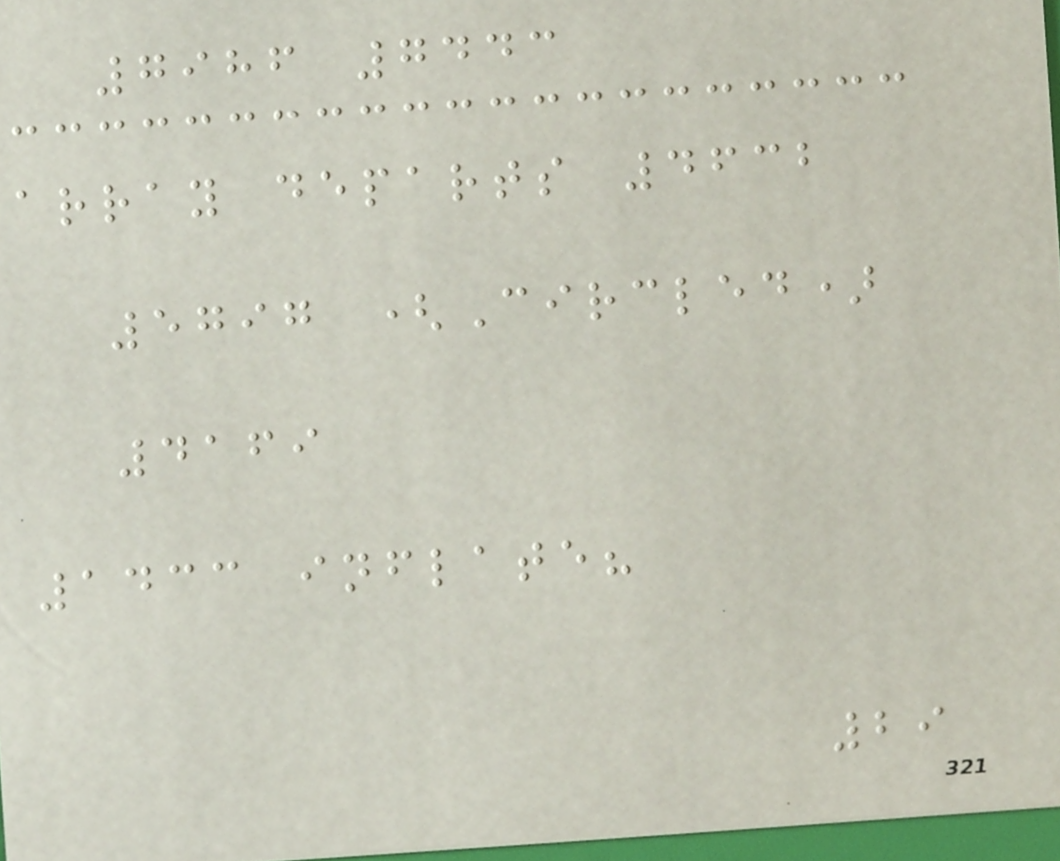7986 7443
array departs 4632
5797 (Circled)
4169
1433 inflate?
29
